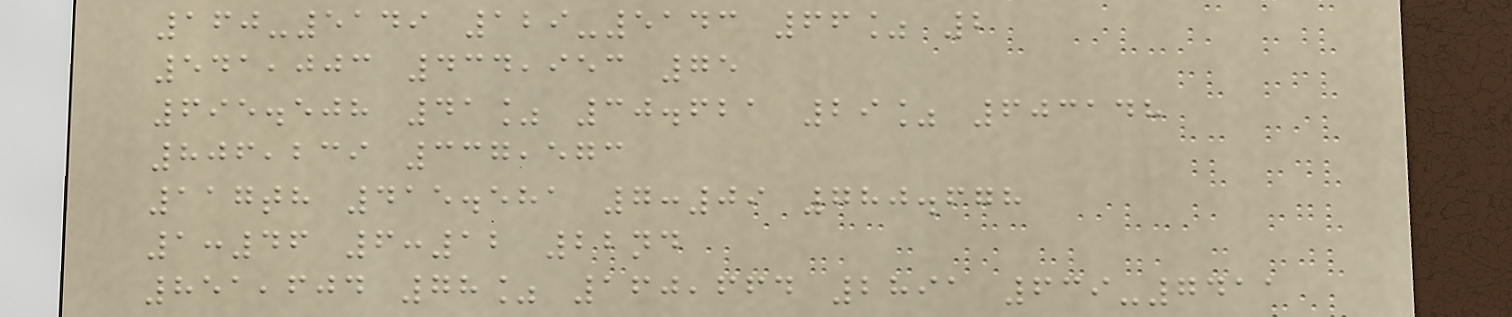160-5149 129-5143 66% 2
541,003 434,953 75
695.508 41% 30.621 29% 603148
806,239 337,573
117th 415.581 7:09 780.678
1:46 6:12 22nd
851,604 78% 160,664 2891 639-7411
